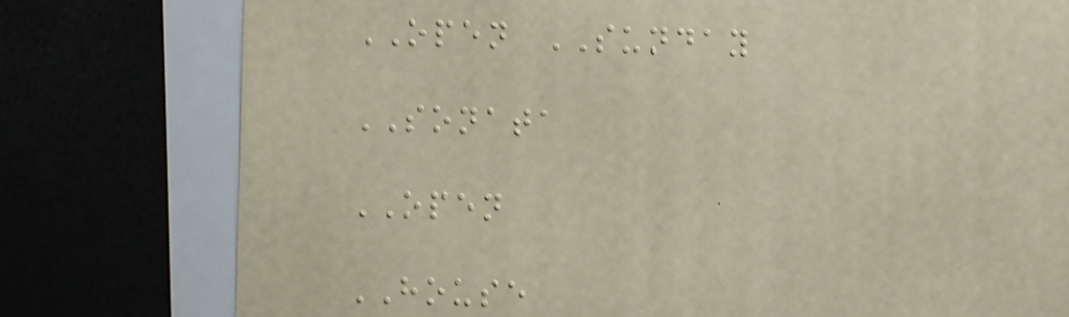OPEN SUNDAY
SONATA
OPEN
HOUSE
